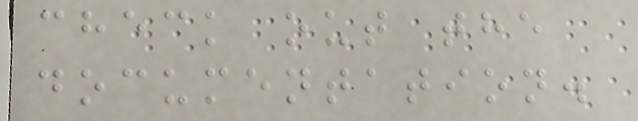check out the
documentation.
